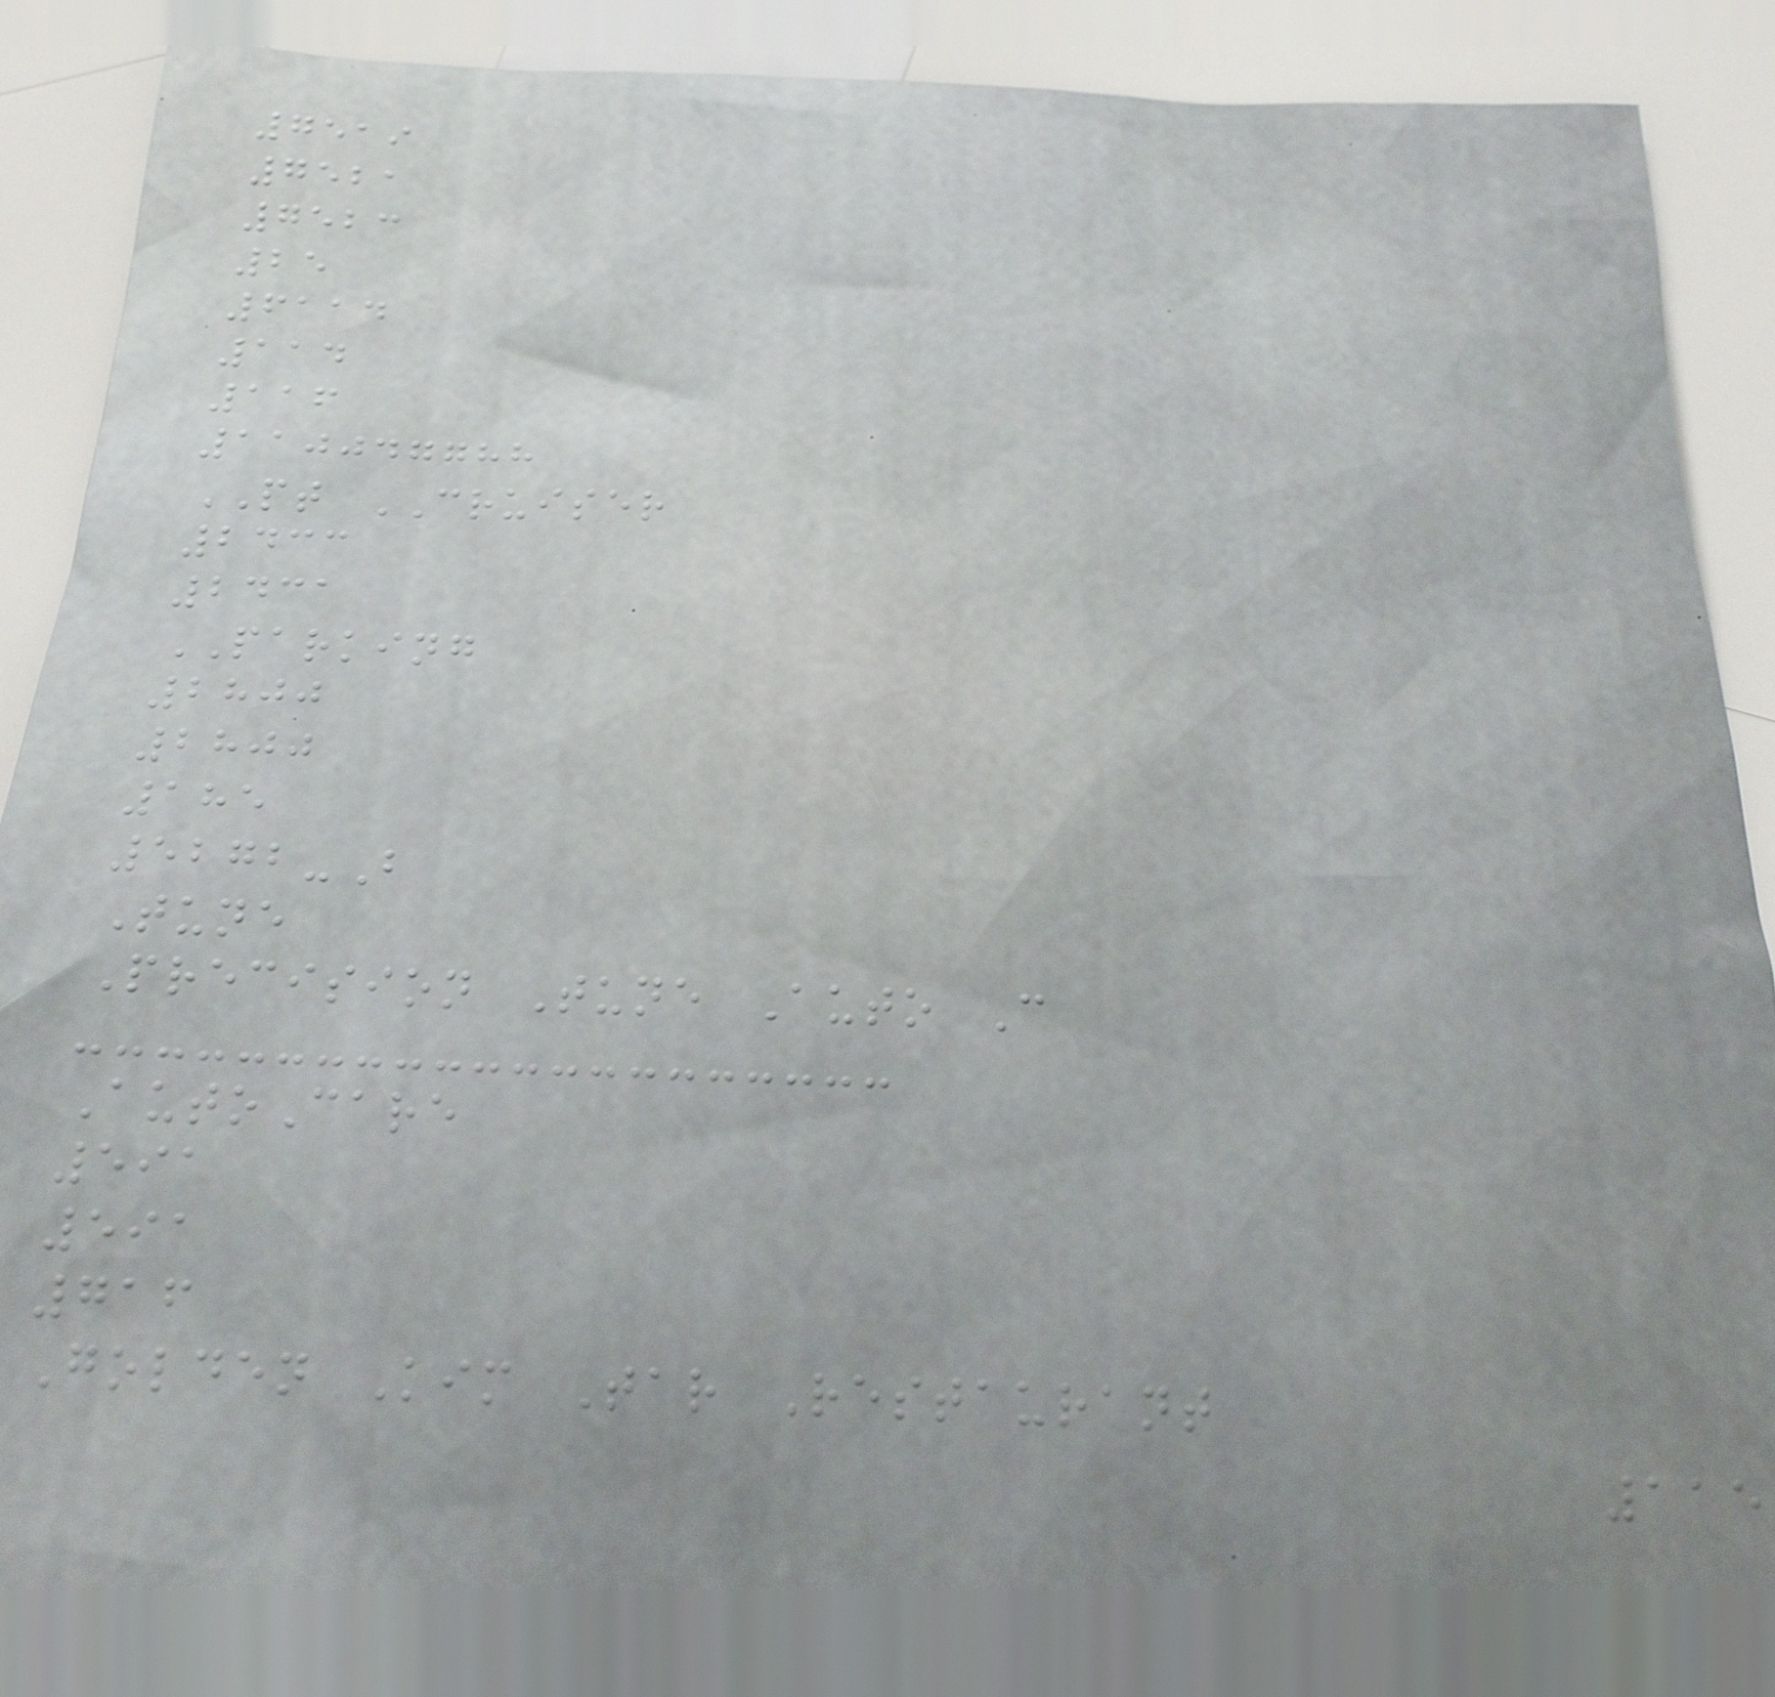7519
7521
7523
25
6114
114
116
110047788
PT CRUISER
2433
2431
PARKING
2800
2800
185
5272-B
Tune
Precision Tune Auto C
AutoCare
591
591
716
Golden Kim Tar Restaurant
115
